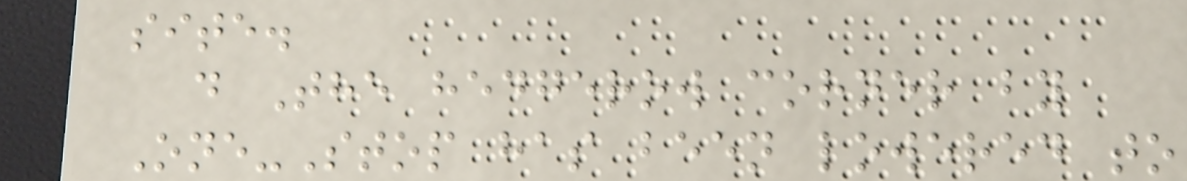site.
d The hedgerow corner by
One-Stop has been lowered to
